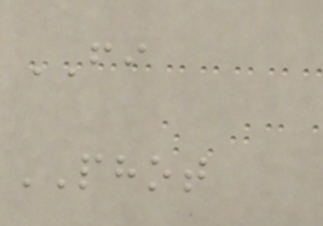FI
PHOT
